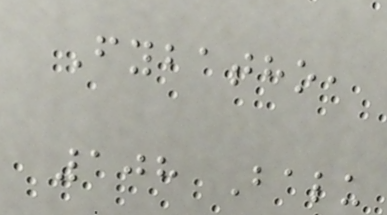Fybatho,
108 Balu
